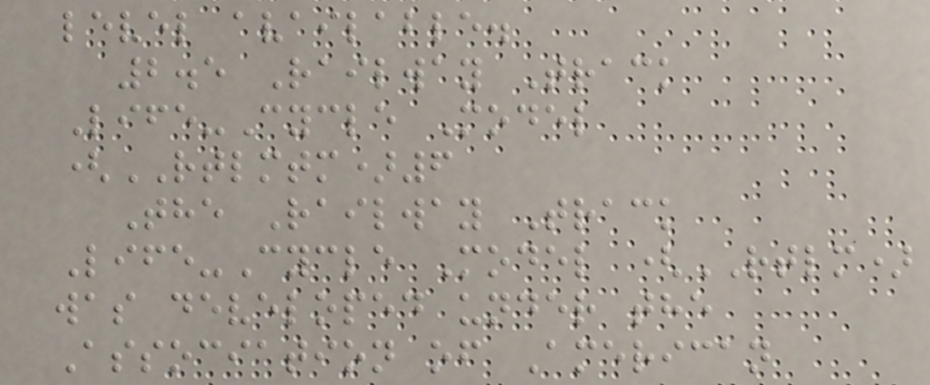level available.
2.5 Railway Track
Life-Cycle Model
(RTLMTM)6
The Railway Track
Life-Cycle Model (RTLM)
was developed under the
Association of American
